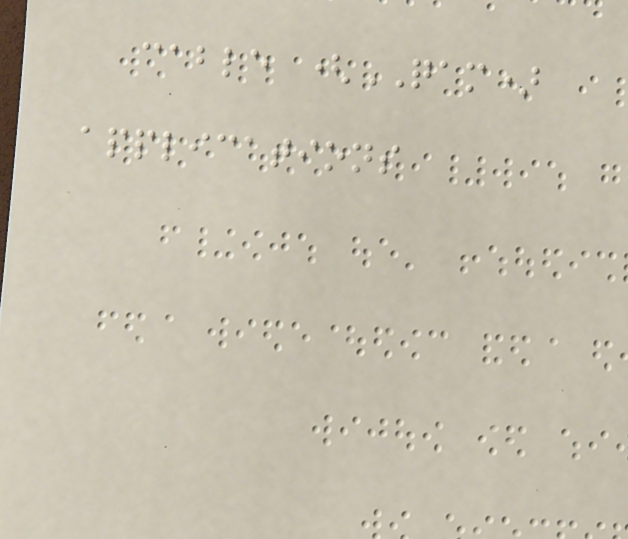cable (QAM)
applications
